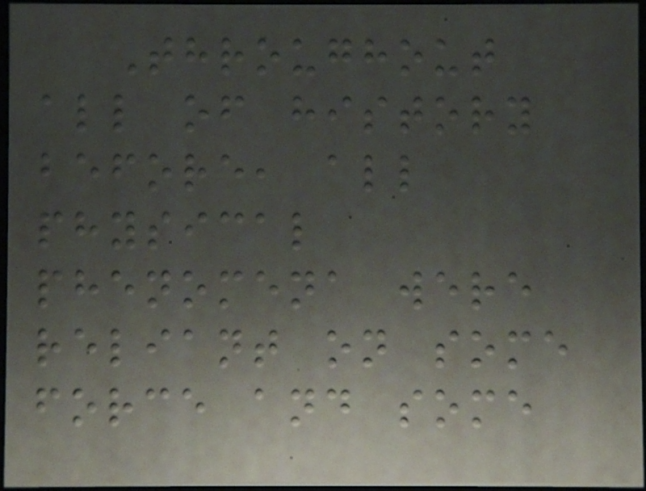Throughout
all of history
before, all
physical
phenomena were
reliant on some
force and some
